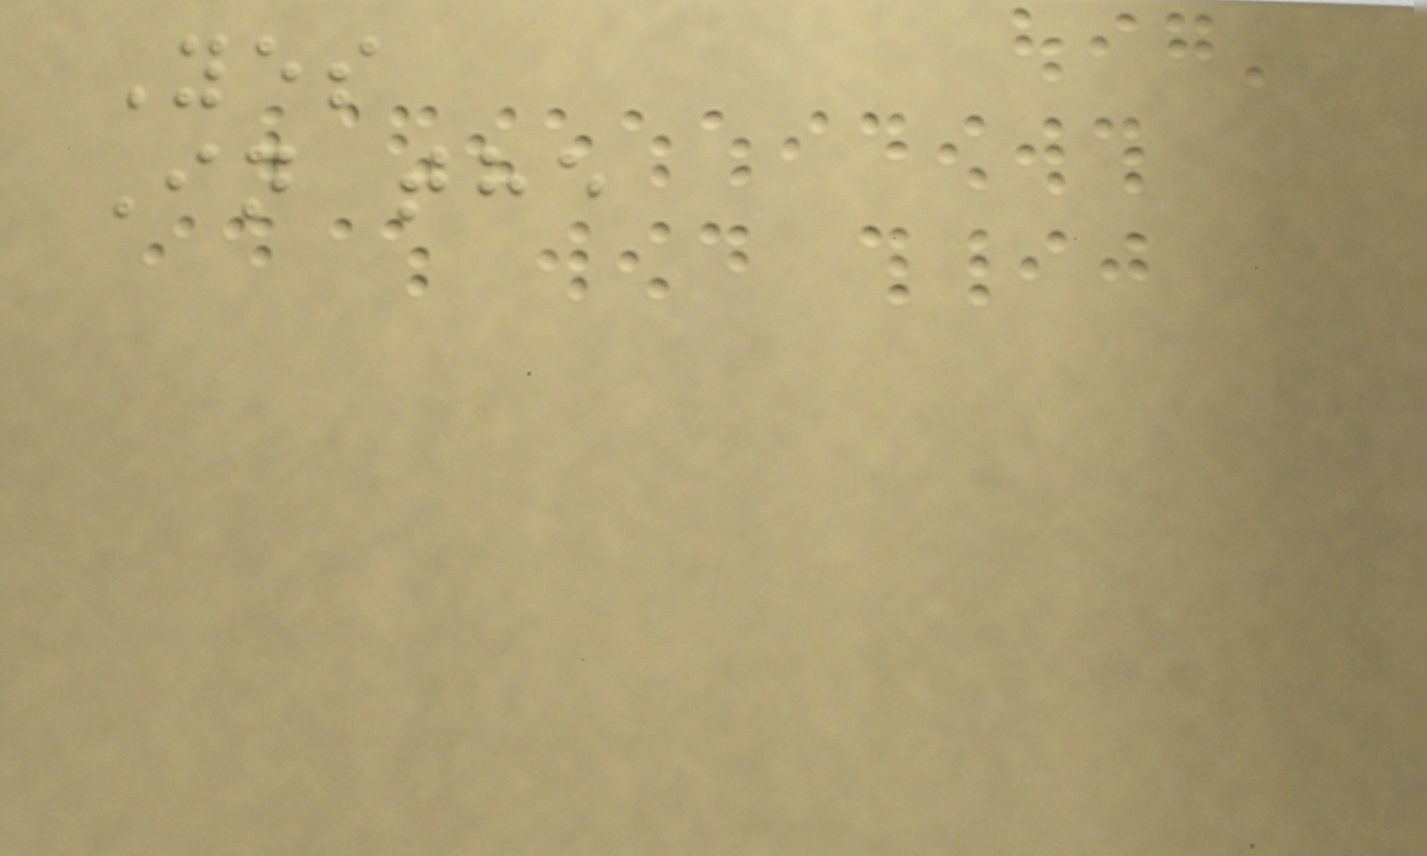Yes
In the
